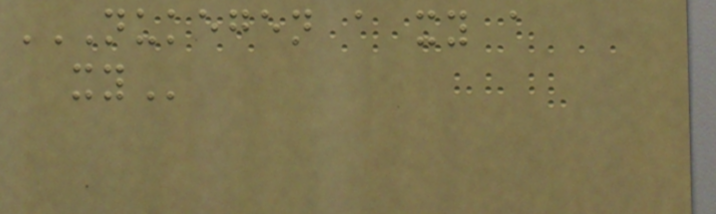NUKEGEN A XY A
XY
